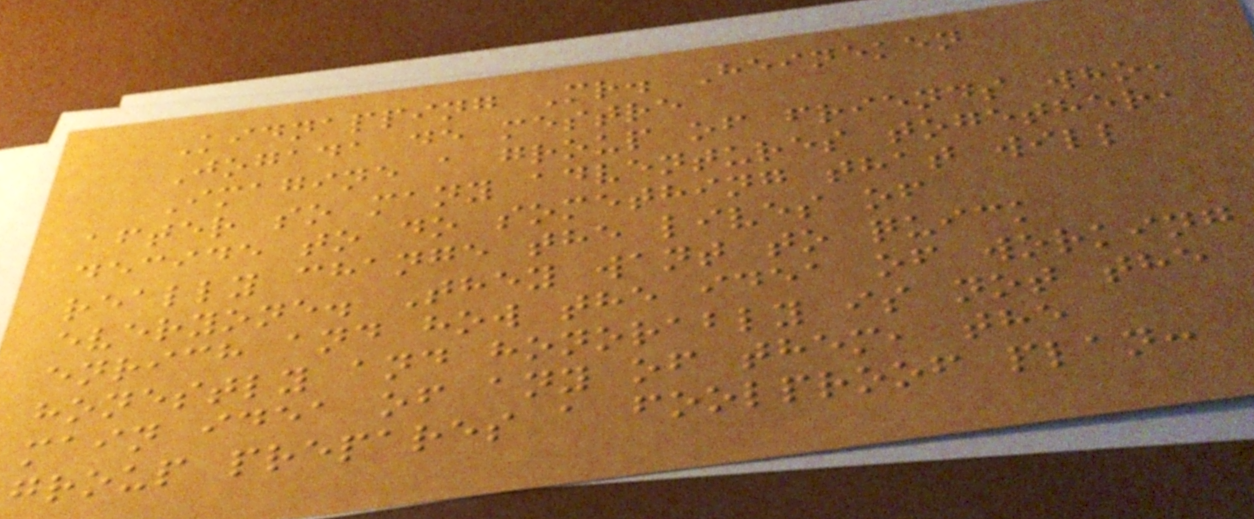Kidnapping Mr. Heineken
Jogada de mestre
Imagine a group of friends who,
after so many adventures together,
decide to do something that will
really change the lives of
everyone. They want to quick
enrich and how the idea of working
honestly and honorably is not the
main idea of any of them, the
group prepares a foolproof plan:
